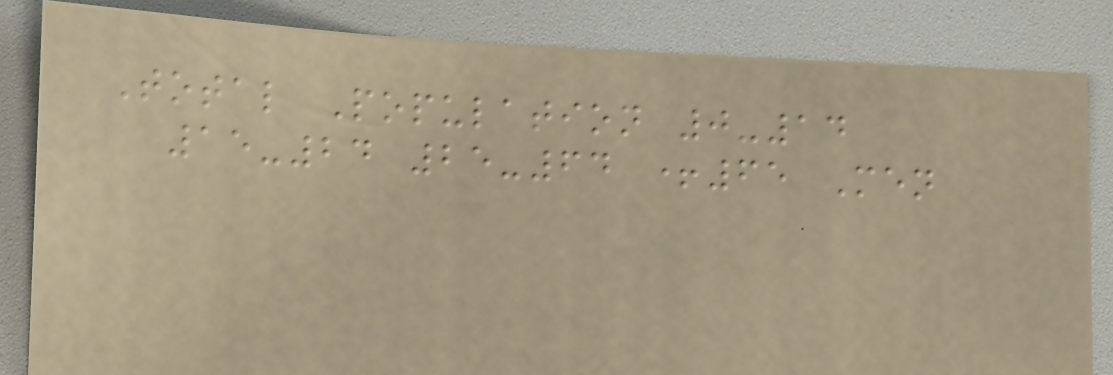Total Population 0-14
15-24 25-64 +65 Men
